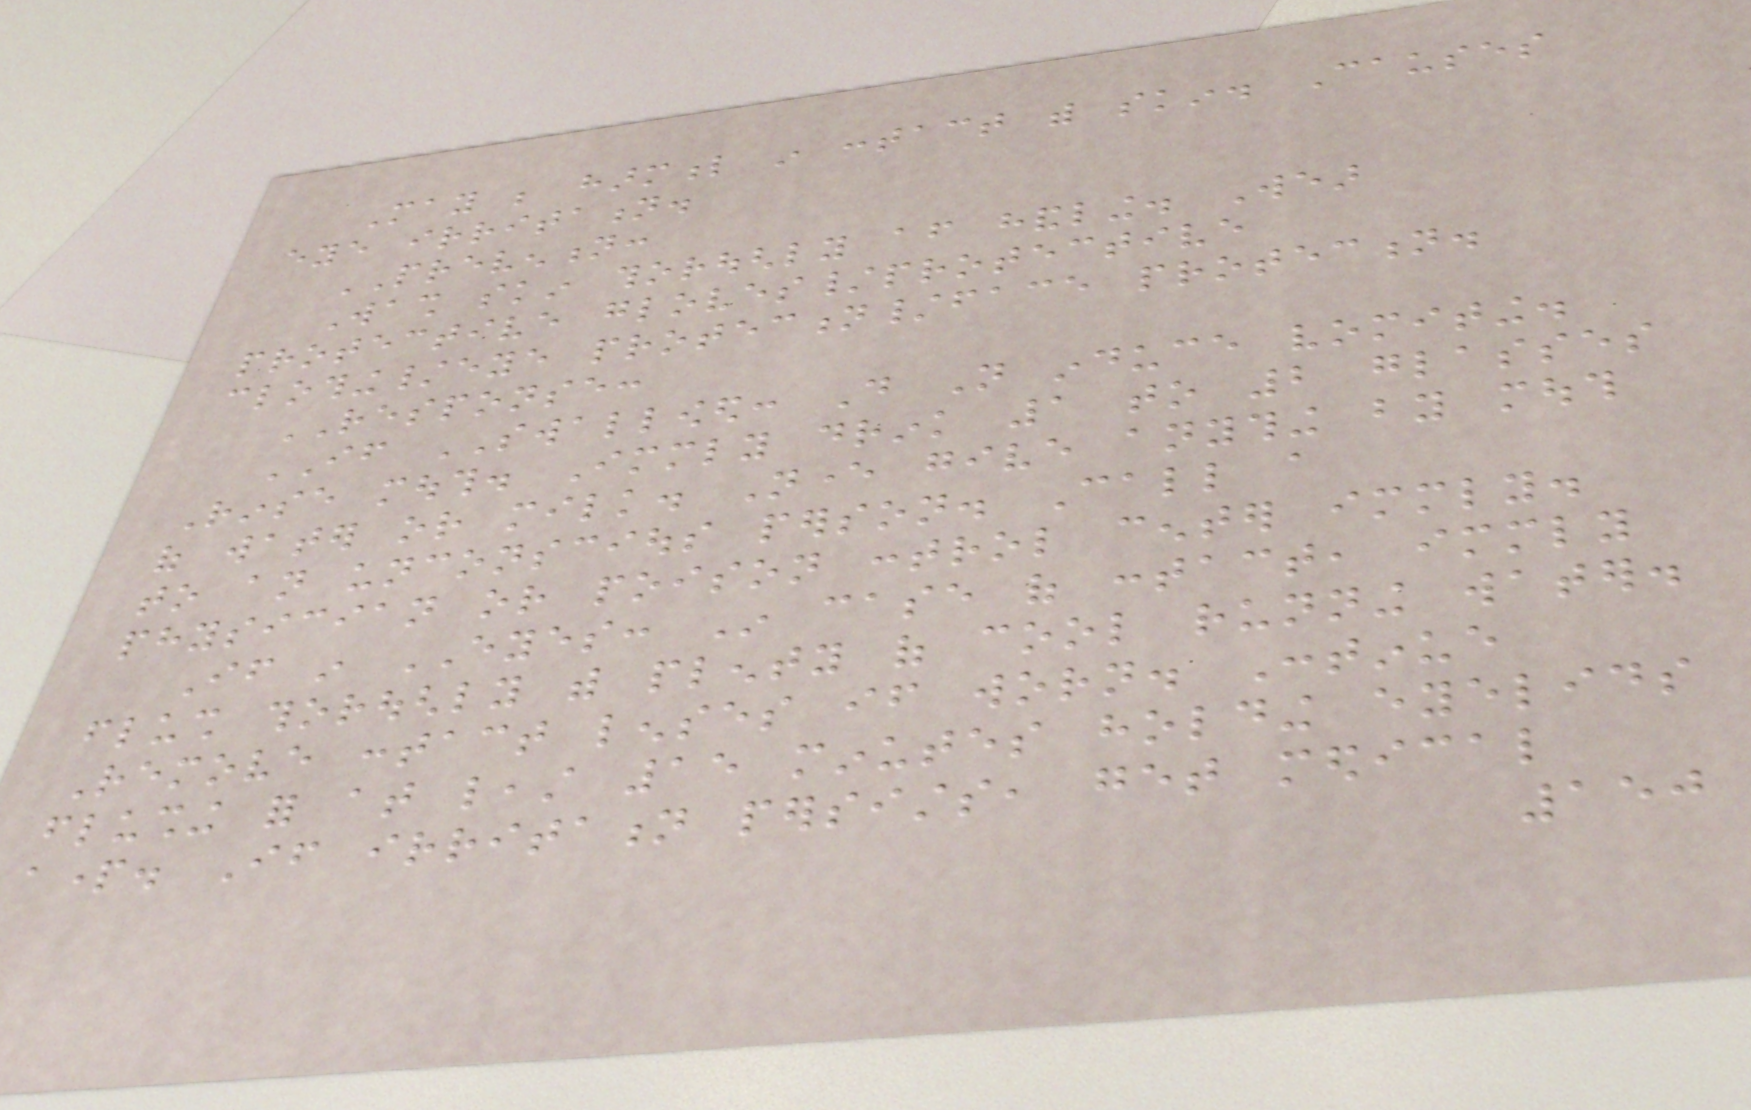May be harmful in contact with skin. Causes
eye irritation.
PREVENTION:
Wash skin thoroughly after handling. Wear
protective gloves/protective
clothing/eye protection/face protection.
RESPONSE:
IF SWALLOWED: Do Not induce vomiting.
Rinse mouth. Immediately drink 1 to 2 glasses
of water or milk. Never give anything by mouth
to an unconscious person. Call a
physician or poison control center immediately.
If in EYES: In case of contact, immediately
flush thoroughly with plenty of cool running water.
Remove contact lenses if worn. Continue
flushing for at least 15 minutes holding eyelids
apart. If irritation persists, get medical
150
